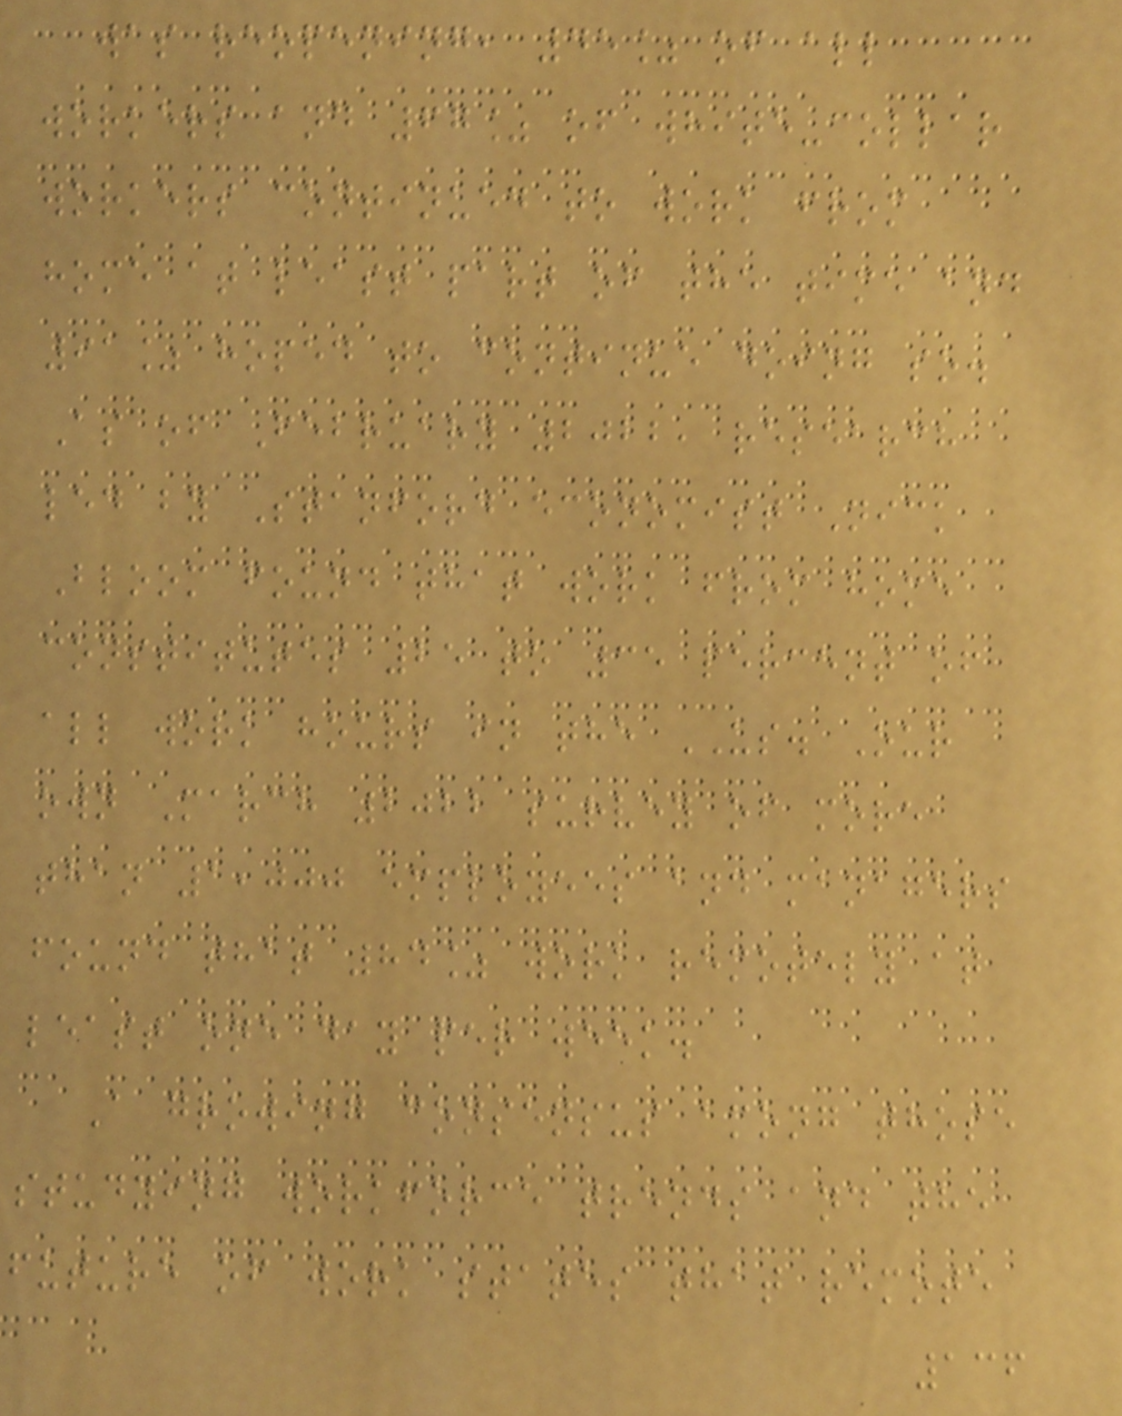was reopening, 45% of all
workers and 67% of white-collar
workers continued to work from
home at least part of the time and
91% hoped to continue doing so.
As of February 2022, research
led by Stanford economist Nick
Bloom found that work from home
constitutes 25 to 35 percent of
all work hours in the US. Our
own March 2022 survey of more
than 1,000 employees and managers
found that 84% work remotely at
least one day per week.
A growing consensus among those
studying workforce trends and the
future of work states that remote
136
